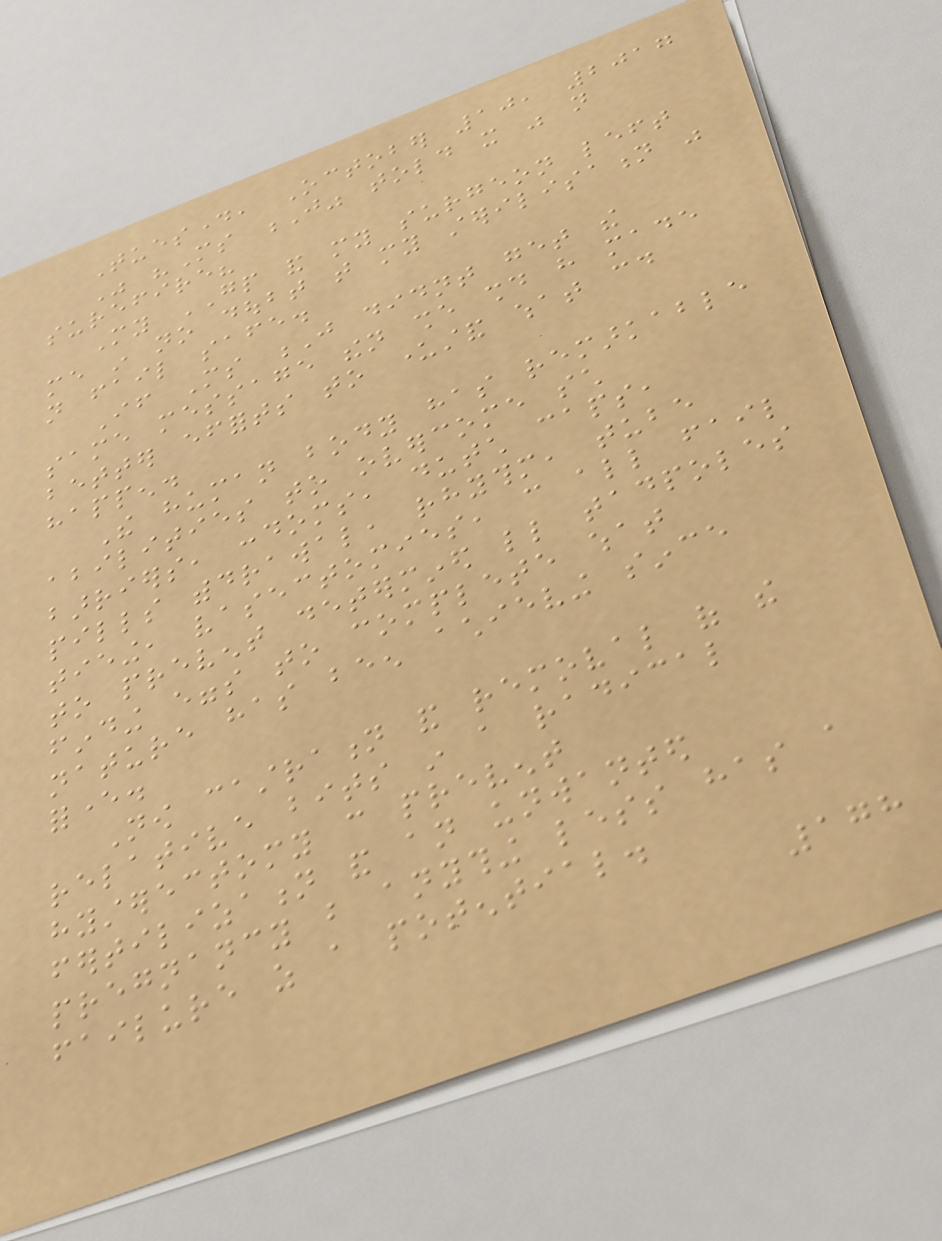Tuesday, October 10, 2017
Was "Ms J" told it was not
surefire?
My GP and my surgeon left
me in no doubt that my sterilisation was
not fail safe.
If Ms J didnt get the
same message then she should have made
better efforts to understand what could
happen.
The human body has remarkable
abilities to overcome such
barriers, condoms, dutch caps,
pills withdrawal, rhythm, tube
tieing, vasectomies, can all fail
to prevent determined little tadpoles
finding eggs to complete what
nature has been achieving since
forever.
Now castration and removal of the
relative bits in a radical
hysterectomy can prevent
fertilization and an unwanted
pregnancy but anything less has a
failure as a potential.
178
